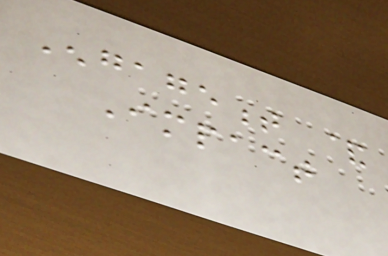Engagement &
Impact
